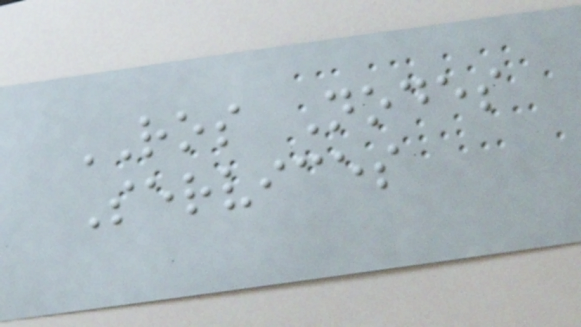ROS Nodes
Services
